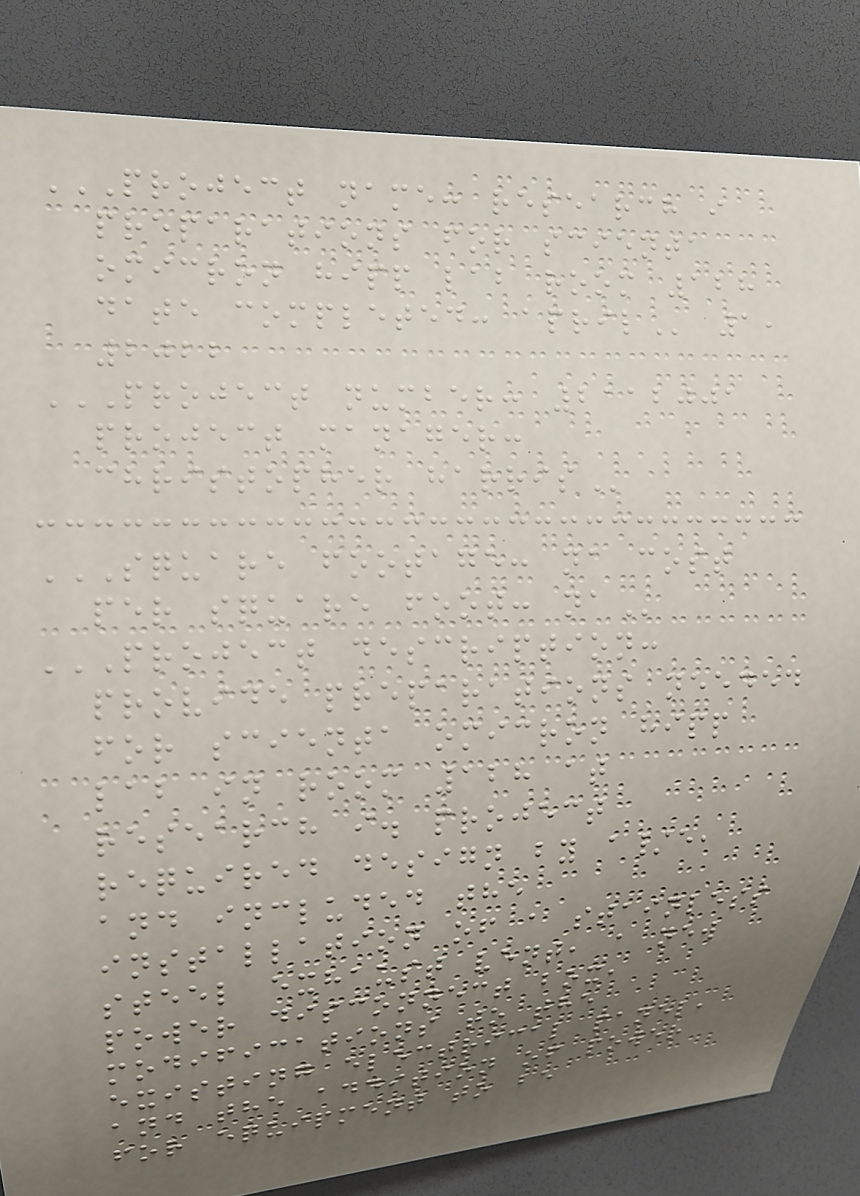PROJECT NAME: RESEARCH I
PREPARATIONS FOR SCIENTA
OMICRON HIPP LAB ROOM 128
DATE COMPLETED: APRIL 1,
2022
PROJECT NUMBER: 2112001
PROJECT MANAGER:
CHRISTOPHER HARRIS
SQUARE FOOTAGE: NA COST
PER SQUARE FOOT: NA
PROJECT DESCRIPTION:
PROVIDE PREPARATIONS NEEDED
FOR SCIENTA OMICRON HIPP
LAB IN ROOM 128 AT
RESEARCH I. PROJECT
REQUIRED DESIGN BY A/E,
AND INCLUDED THE
INSTALLATION OF A STAINLESS
STEEL EXHAUST VENT, A NEW
POWER DISCONNECT BOX,
MODIFICATIONS TO THE
EXISTING ELECTRICAL PANEL,
AND THE ADDITION OF POWER
FOR EQUIPMENT TO BE
